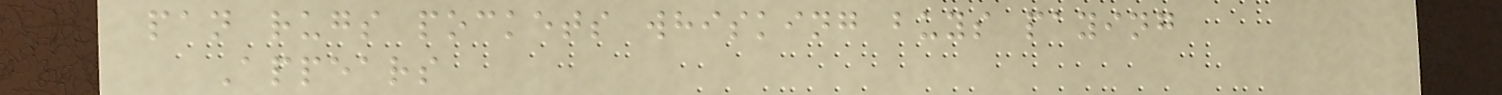pan rugs pockets whisking buys paying
Appears
